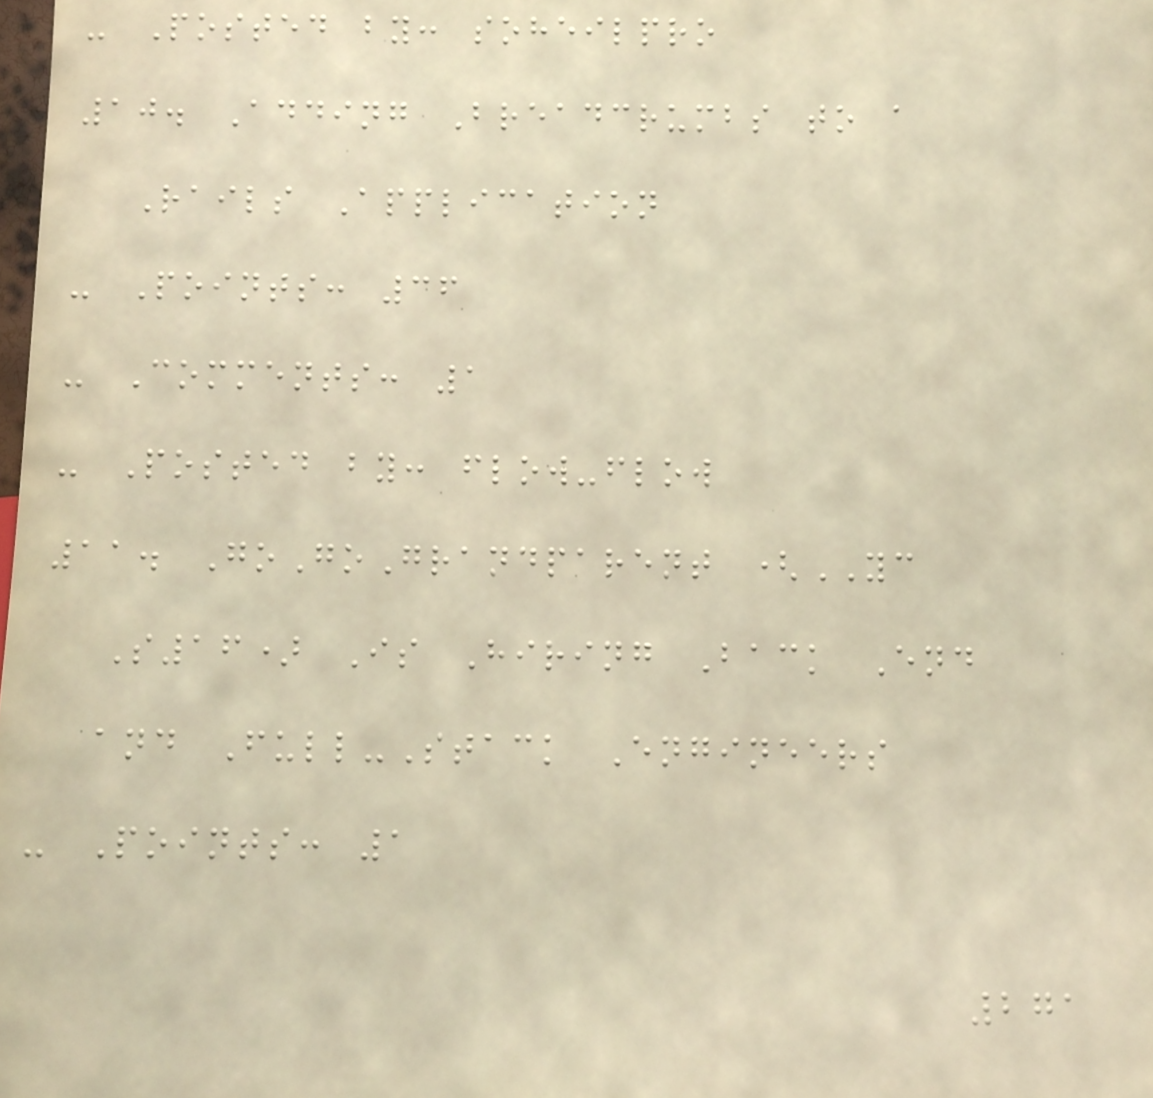- Posted by: soheilpro
10. Adding Breadcrumbs to a
Rails Application
- Points: 36
- Comments: 1
- Posted by: flow-flow
11. GoGoGrandparent (YC
S16) Is Hiring Back End
and Full-Stack Engineers
- Points: 1
271
